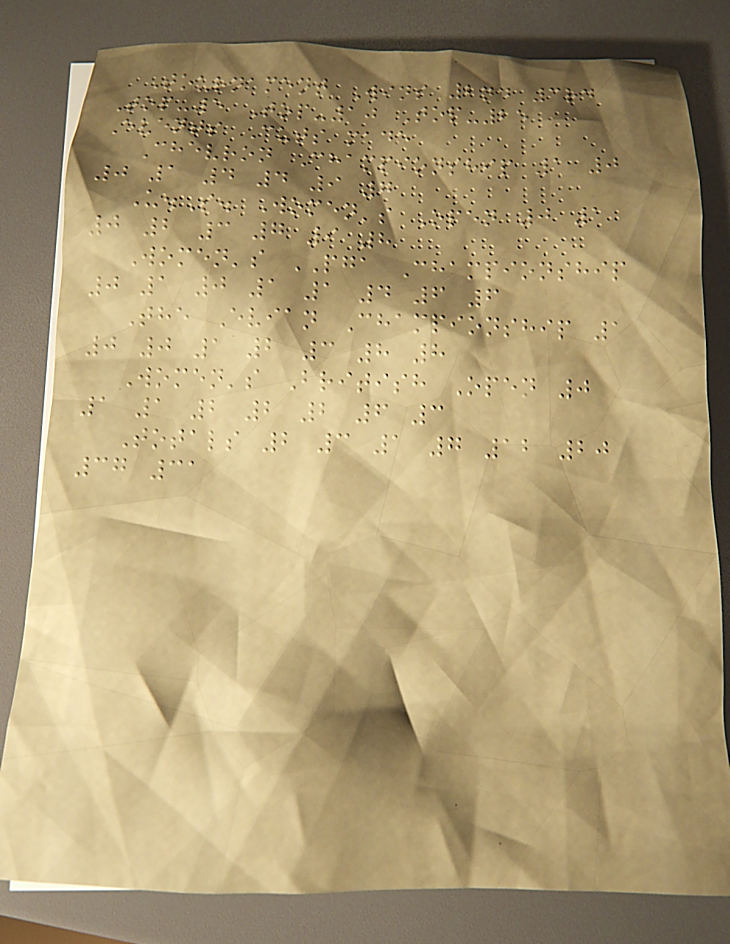Tournament Wins 2nd 3rd
Top-5 Top-10 Top-25
Events Cuts made
Chevron Championship 1 0
0 1 4 4 9 7
U.S. Women's Open 0 1
0 2 3 7 9 8
Women's PGA Championship
0 1 0 1 1 4 6 6
The Evian Championship 1
0 0 1 2 3 8 8
Women's British Open 0
1 1 2 2 2 6 3
Totals 2 3 1 7 12 20
37 31
